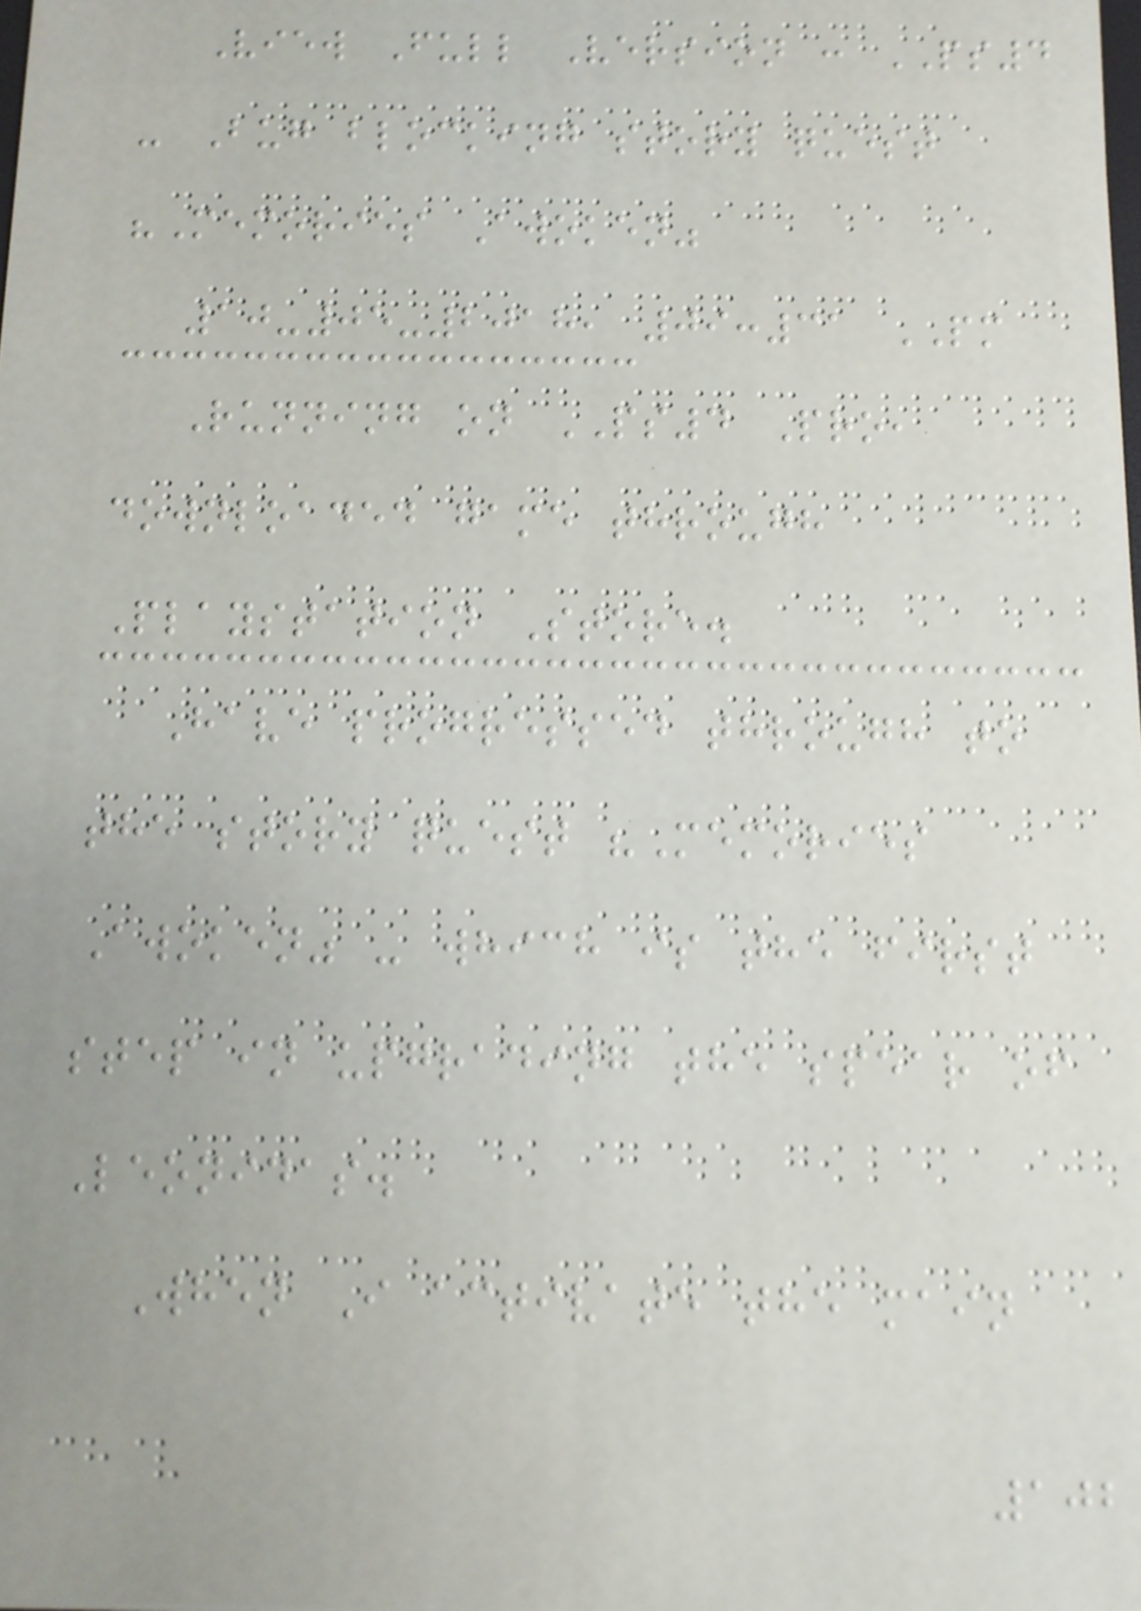View Full Version : PS4
- Bug blocking story quest
"Memories Awoken"
10-05-2018, 09:31 PM
Running on PS4 Pro,
downloaded game through
Playstation Store.
Have progressed through to
the story quest "Memories
Awoken" - which is the first
step in upgrading the spear of
Leonidas.
When I activate the main
102
